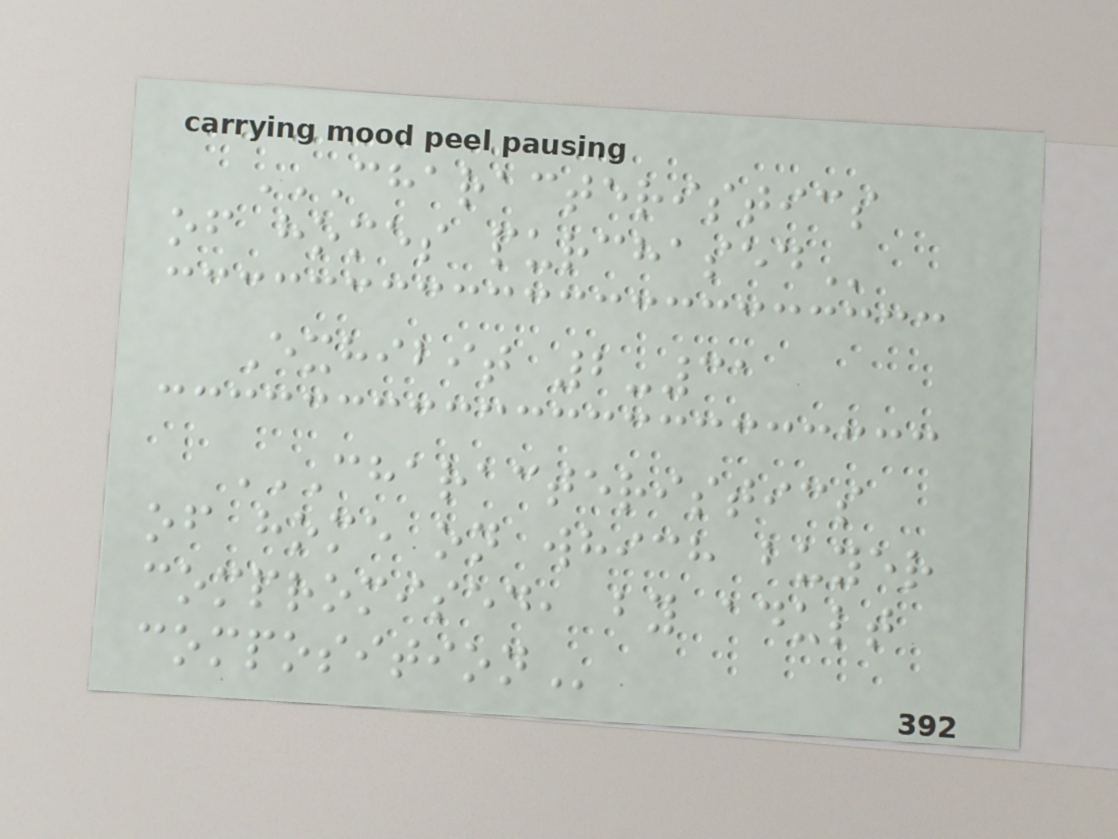CHARACTERISTICS
OF HOMES PURCHASED
Exhibit 2-31
CHARACTERISTICS
OF HOME ON WHICH BUYER
COMPROMISED, BY ADULT
COMPOSITION
